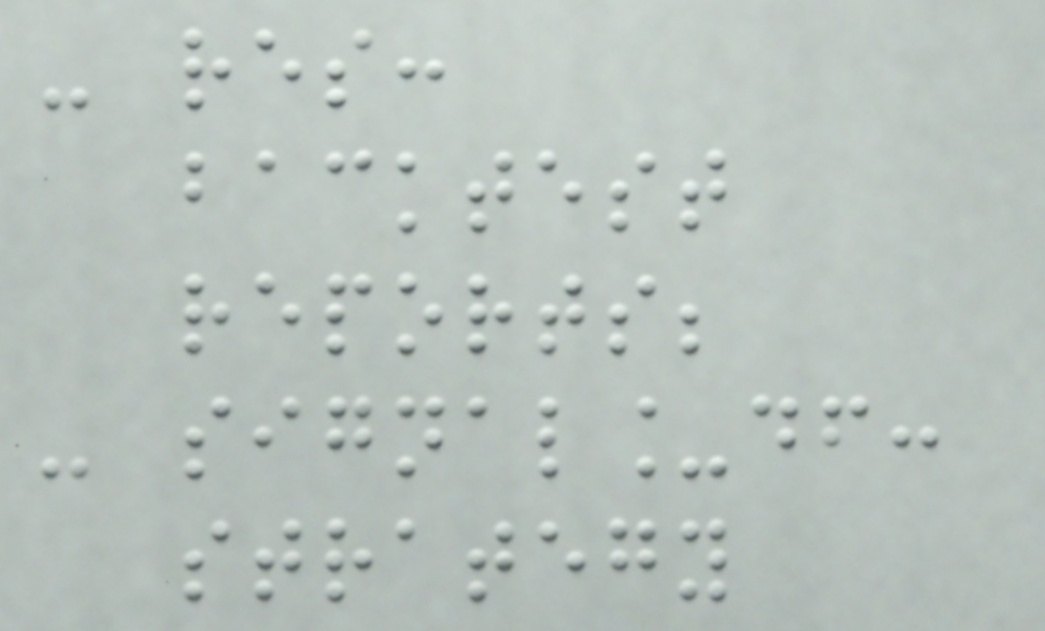- res:
backtest
reports;
- signal_df:
strategy
